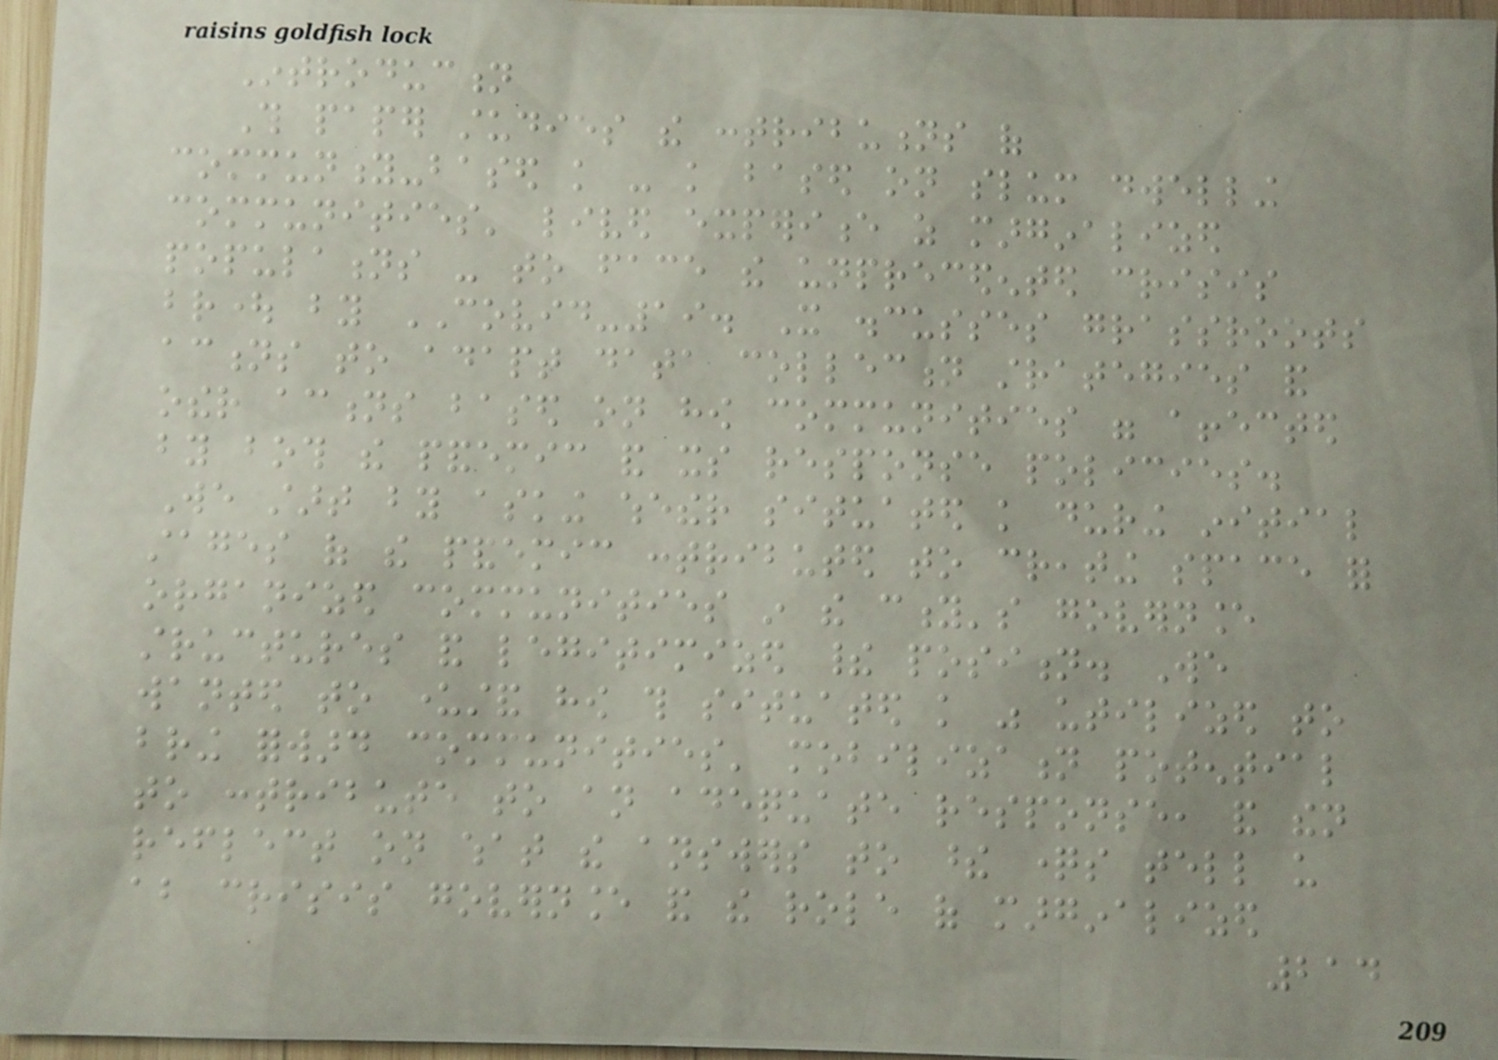Introduction
This paper studies the contributions of
community-based knowledge - knowledge based on slum dwelling
communities' lived experience as marginalized
populations - to face the unprecedented crisis
brought by COVID-19. It discusses grassroots
actions to adapt data collection strategies and
other actions based on how communities were affected
by both the pandemic and its response policies.
We start by asking whether situated knowledge during initial
stages of the pandemic contributed to creating space for
organized communities in the city's governance
structures and legitimized their position. We
wanted to understand how this situated knowledge was utilized to
bring forward communities' mobilization potential
to contribute to an adequate response, and then
reflect on what the answers to these questions tell us
about crisis governance and the role of marginalized
214
